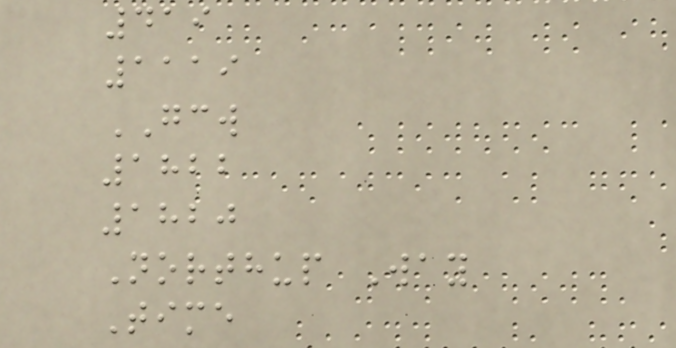419
1119
GCW
1822
1820
Northup Way
Time
